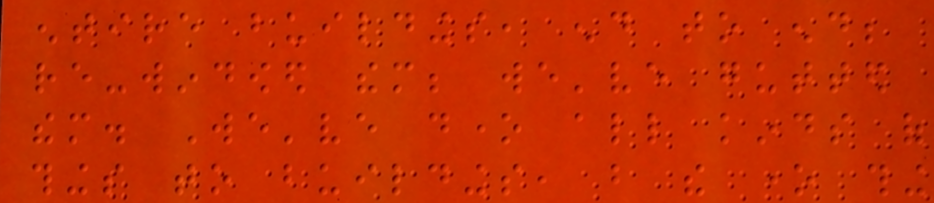entire buildings, end to end;
re-windowed them; we've gutted
them. We've done all kinds of
things to buildings, but the one thing
